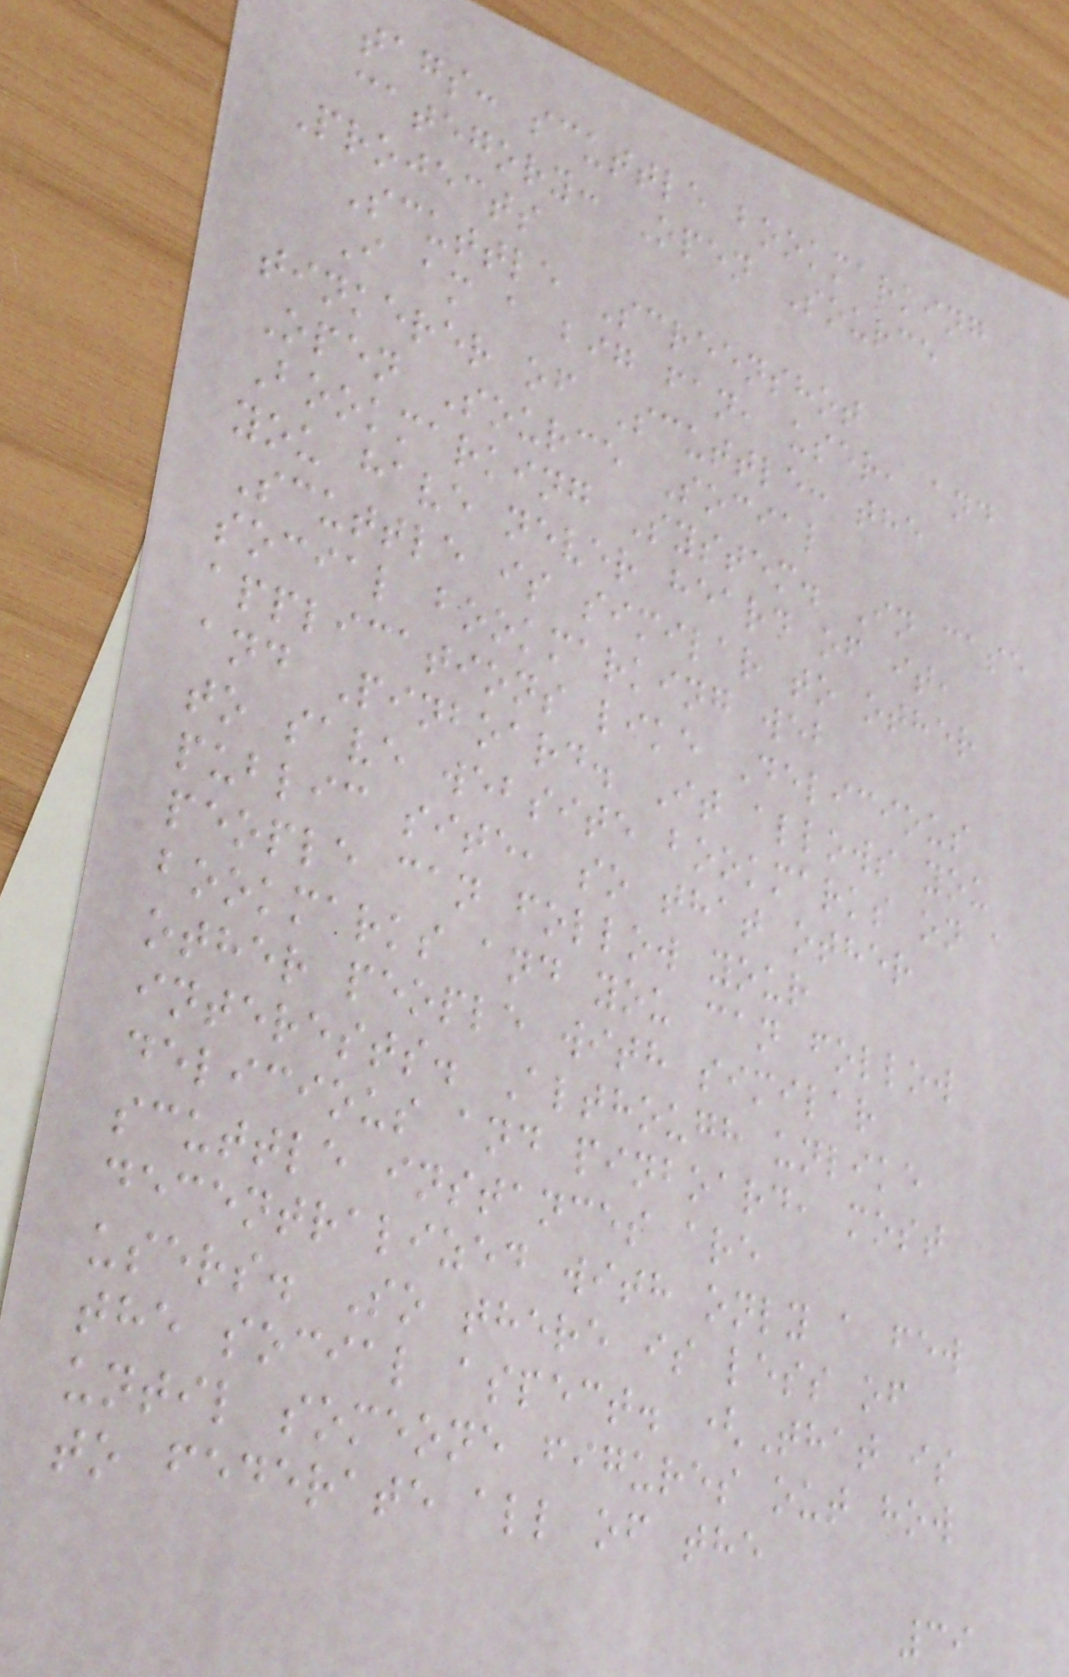tags: scuttle bookmarking
category: Open Source
Projects
Scuttle Screenshot
I am a big fan, user, and
tinkerer of Scuttle: the
Open Source Social
Bookmarking System. In case
you have never heard of it,
Scuttle is similar to other
social bookmarking web
applications like Delicious
and Pinboard. It allows you
to save website bookmarks on a
public site, so that other
people can follow your
bookmarks and you can follow
other people with similar
interests. Although unlike
delicious and pinboard, most
scuttle instances are
decentralized with only a few
users. So there is less of
the social aspect. (That is
until someone figures out how
to federate all of the
39
